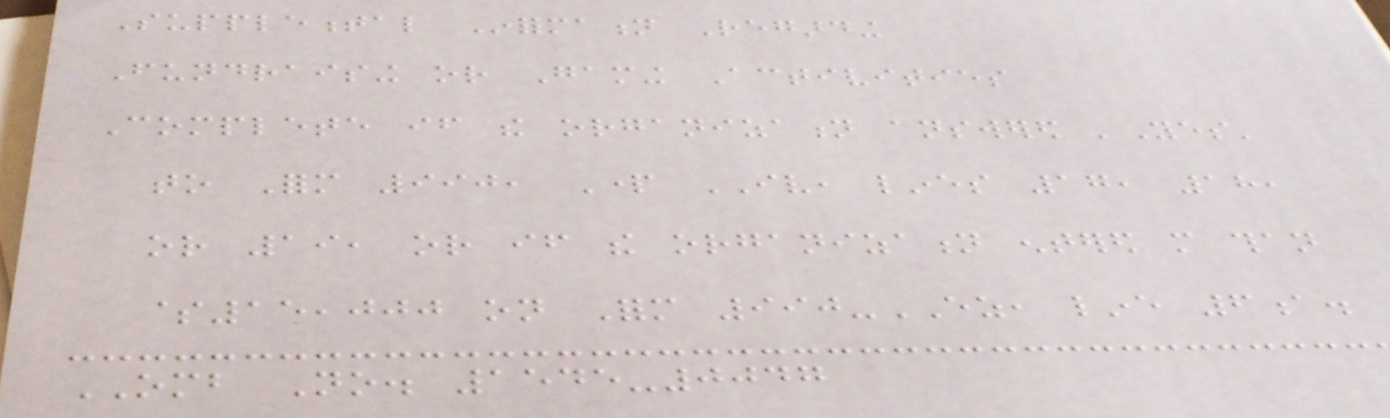Supplemental Information Regarding
Fundraising or Gaming Activities
Complete if the organization answered 'Yes'
to Form 990, Part IV, lines 17, 18,
or 19, or if the organization entered more than
$15,000 on Form 990-EZ, line 6a.
OMB No. 1545-0047
